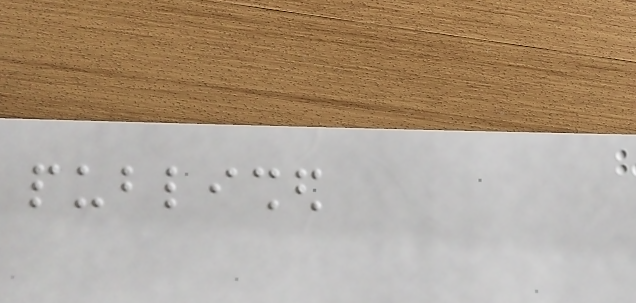published
